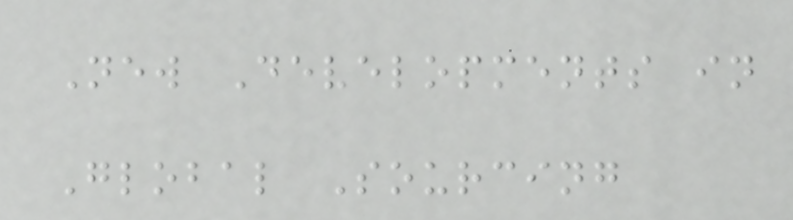New Developments in
Global Sourcing
